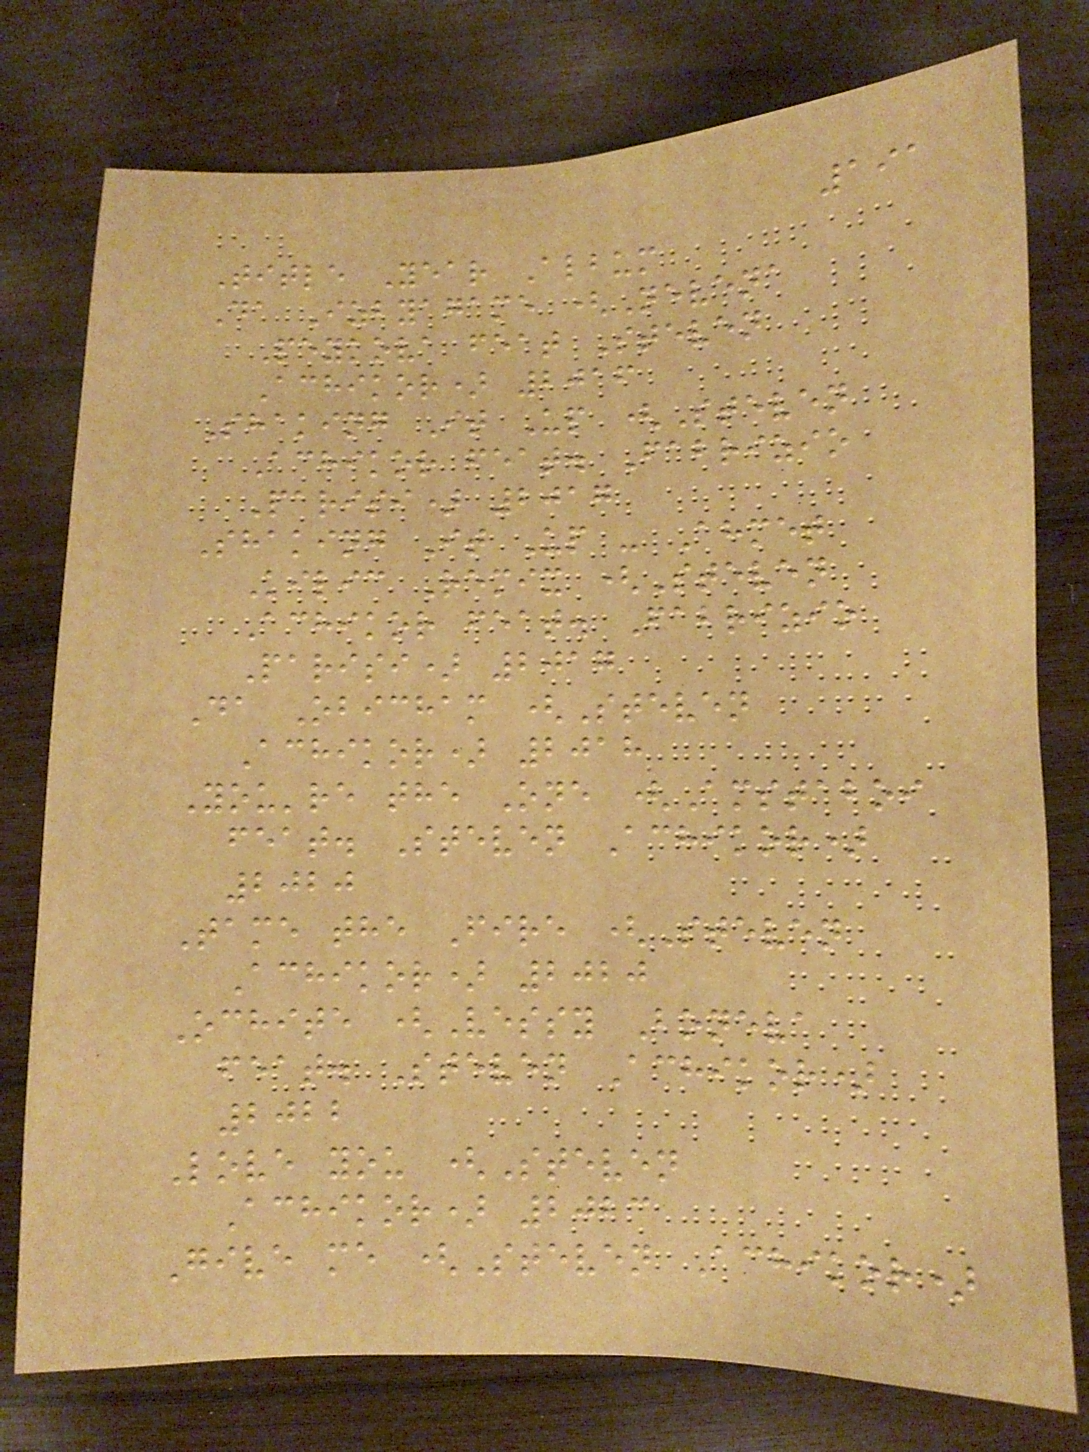191
Title Year Album
Da Izbyagame (Nevena
Peykova feat Steven
Achikor) 2016
Shaking It Up (Steven
Achikor feat. Fabrizio
Parisi) 2017
Shaking It Up - Ahmet
Kilic Remix (Steven
Achikor feat. Fabrizio
Parisi) 2017
Da Obicham (Steven
Achikor) 2018
You're the One (Amstaboi
feat. Steven Achikor)
2020
Tame the Fire (Steven
Achikor) 2020
Ochite (Vessy Boneva
feat. Steven Achikor)
2022
Love you (Steven
Achikor) 2023
Give me (Steven Achikor)
